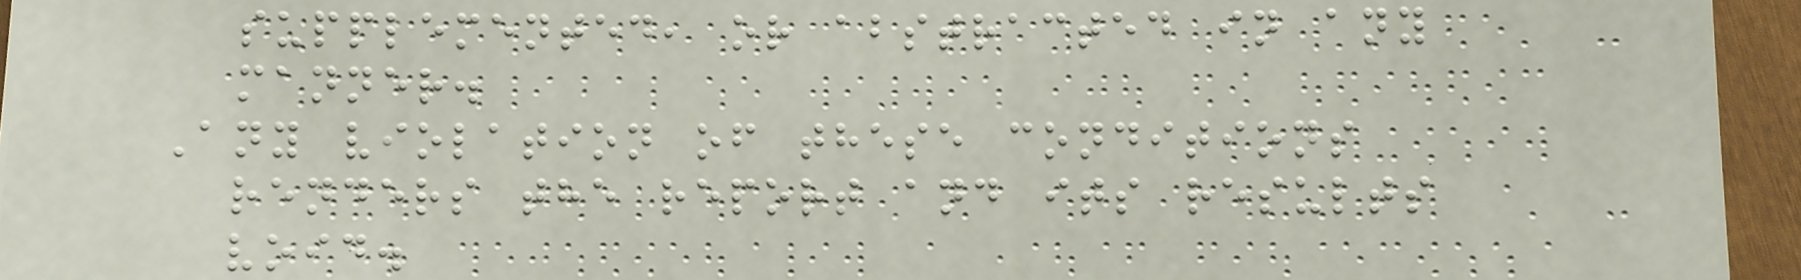supplemented, or abstracted in any
manner.
Any violation of these conditions
renders the report and its results
void.
